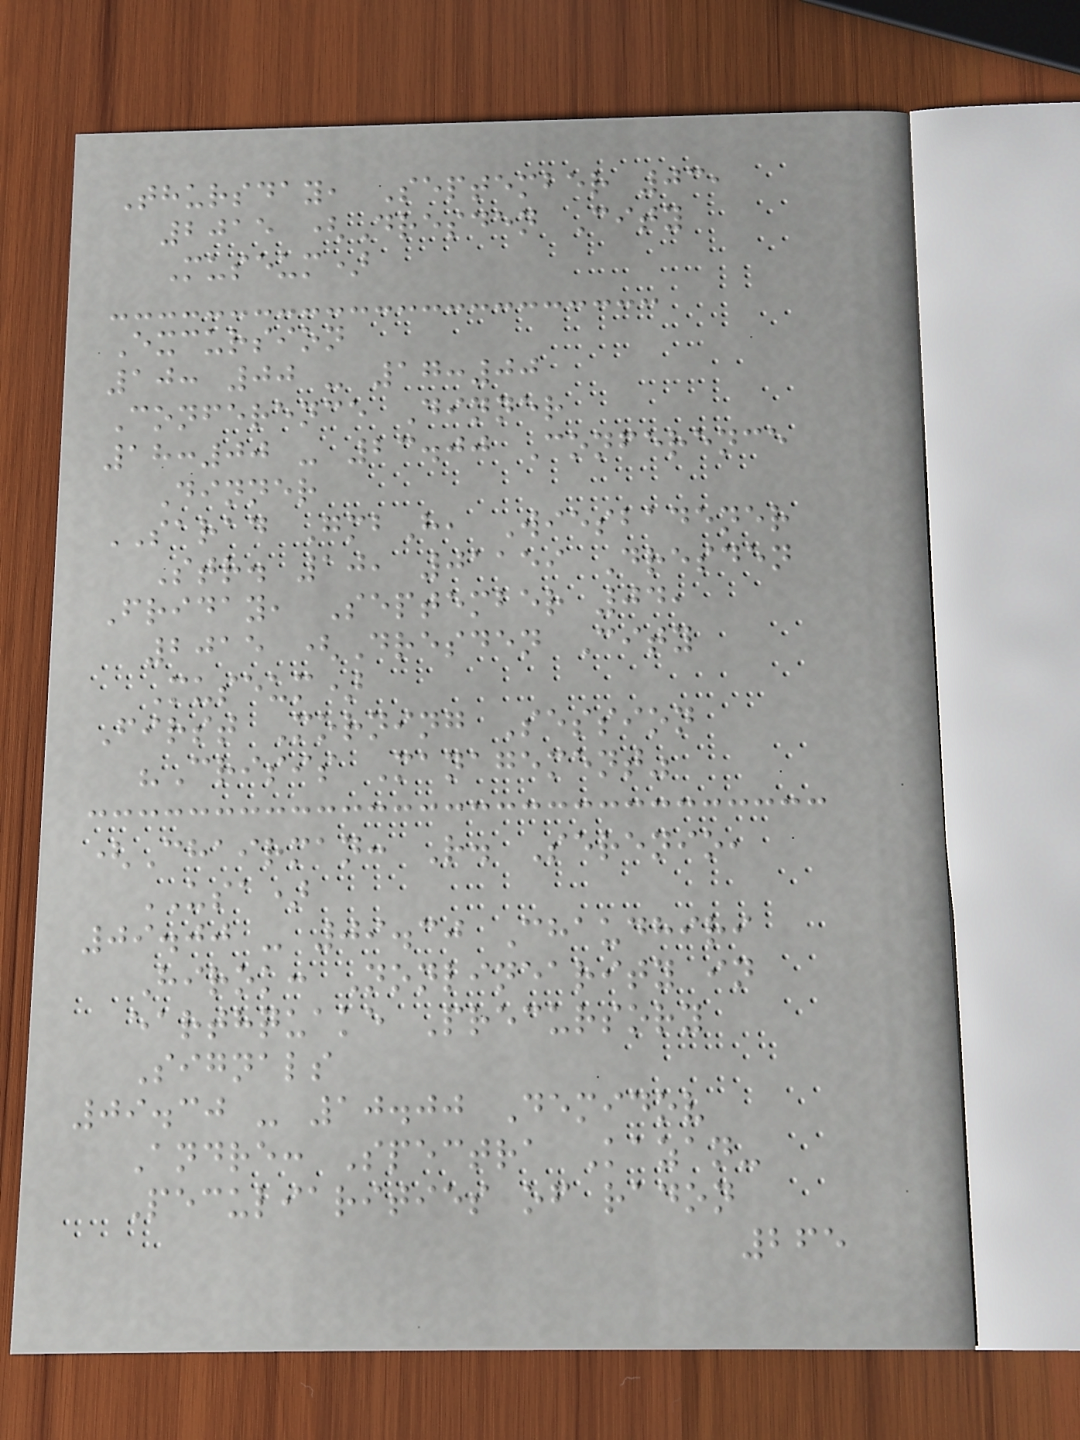Thursday, September 03,
2015 (Dresden City
Museum)
Excursion
10: 00 - 17:00
Conference Dinner
18:00 - 23.00 Conference
Dinner
SARAD GmbH, Wiesbadener
Str. 10, 01159 Dresden
Friday, September 04,
2015 (Dresden City
Museum)
First Morning Session
"Crisis Management"
(Chairman: R. Serenio,
USA)
09.00 - 09.30 Chaudhiri
Hirok: Nonlinearity in
earthquake Precursory
Signals
09.30 - 10.00 Demidov
Andre: Spectra Kazan-
Peculiarities of radon
265
